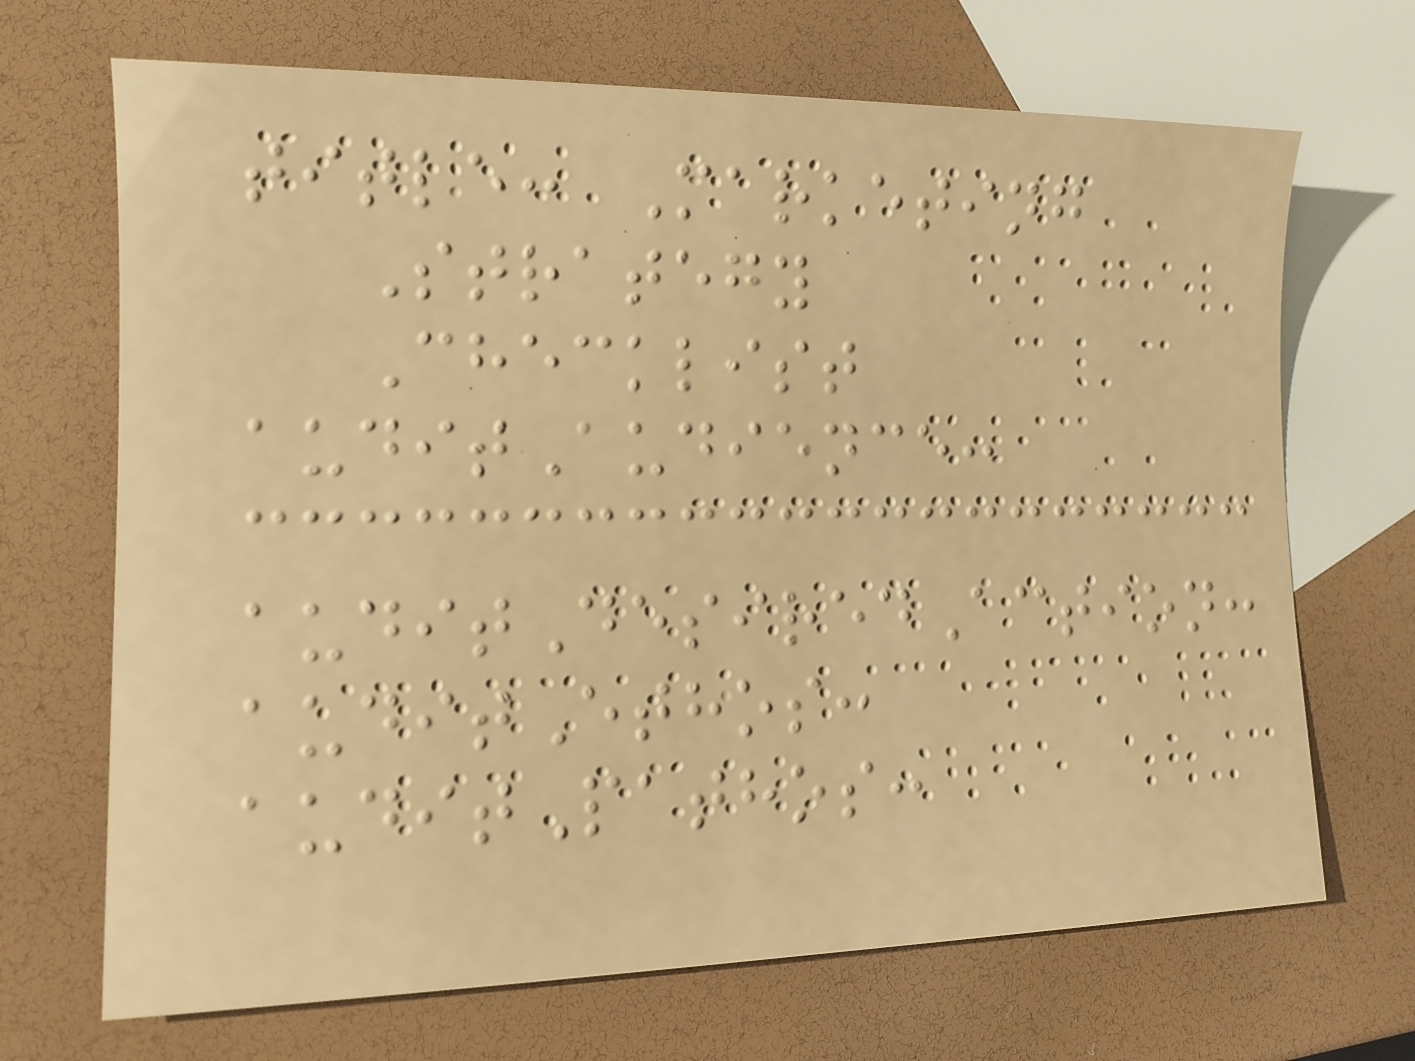title: Marketing
Strategy
Checklist
auditAudience:
auditDesiredAction:
auditEthos:
auditPathos:
